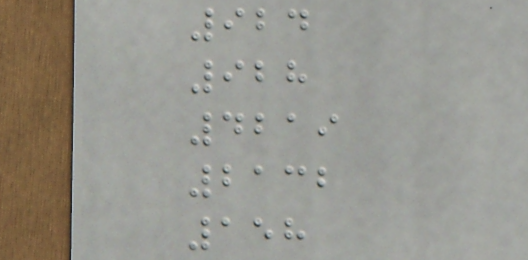924
928
4219
2132
158
